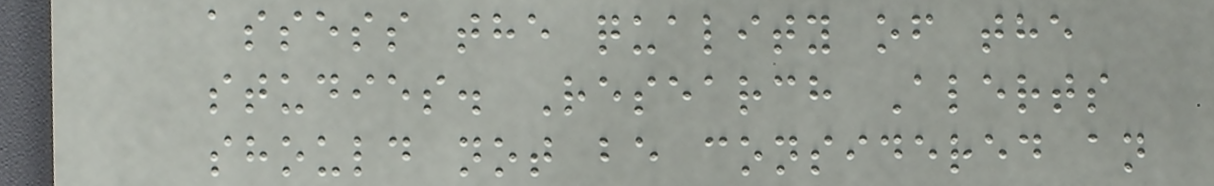assess the quality of the
studies. Research Alerts
should not be considered an
